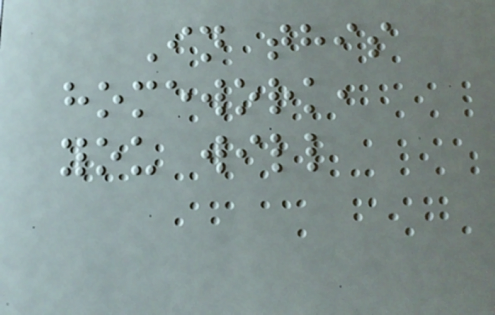In this
homework,
you will
